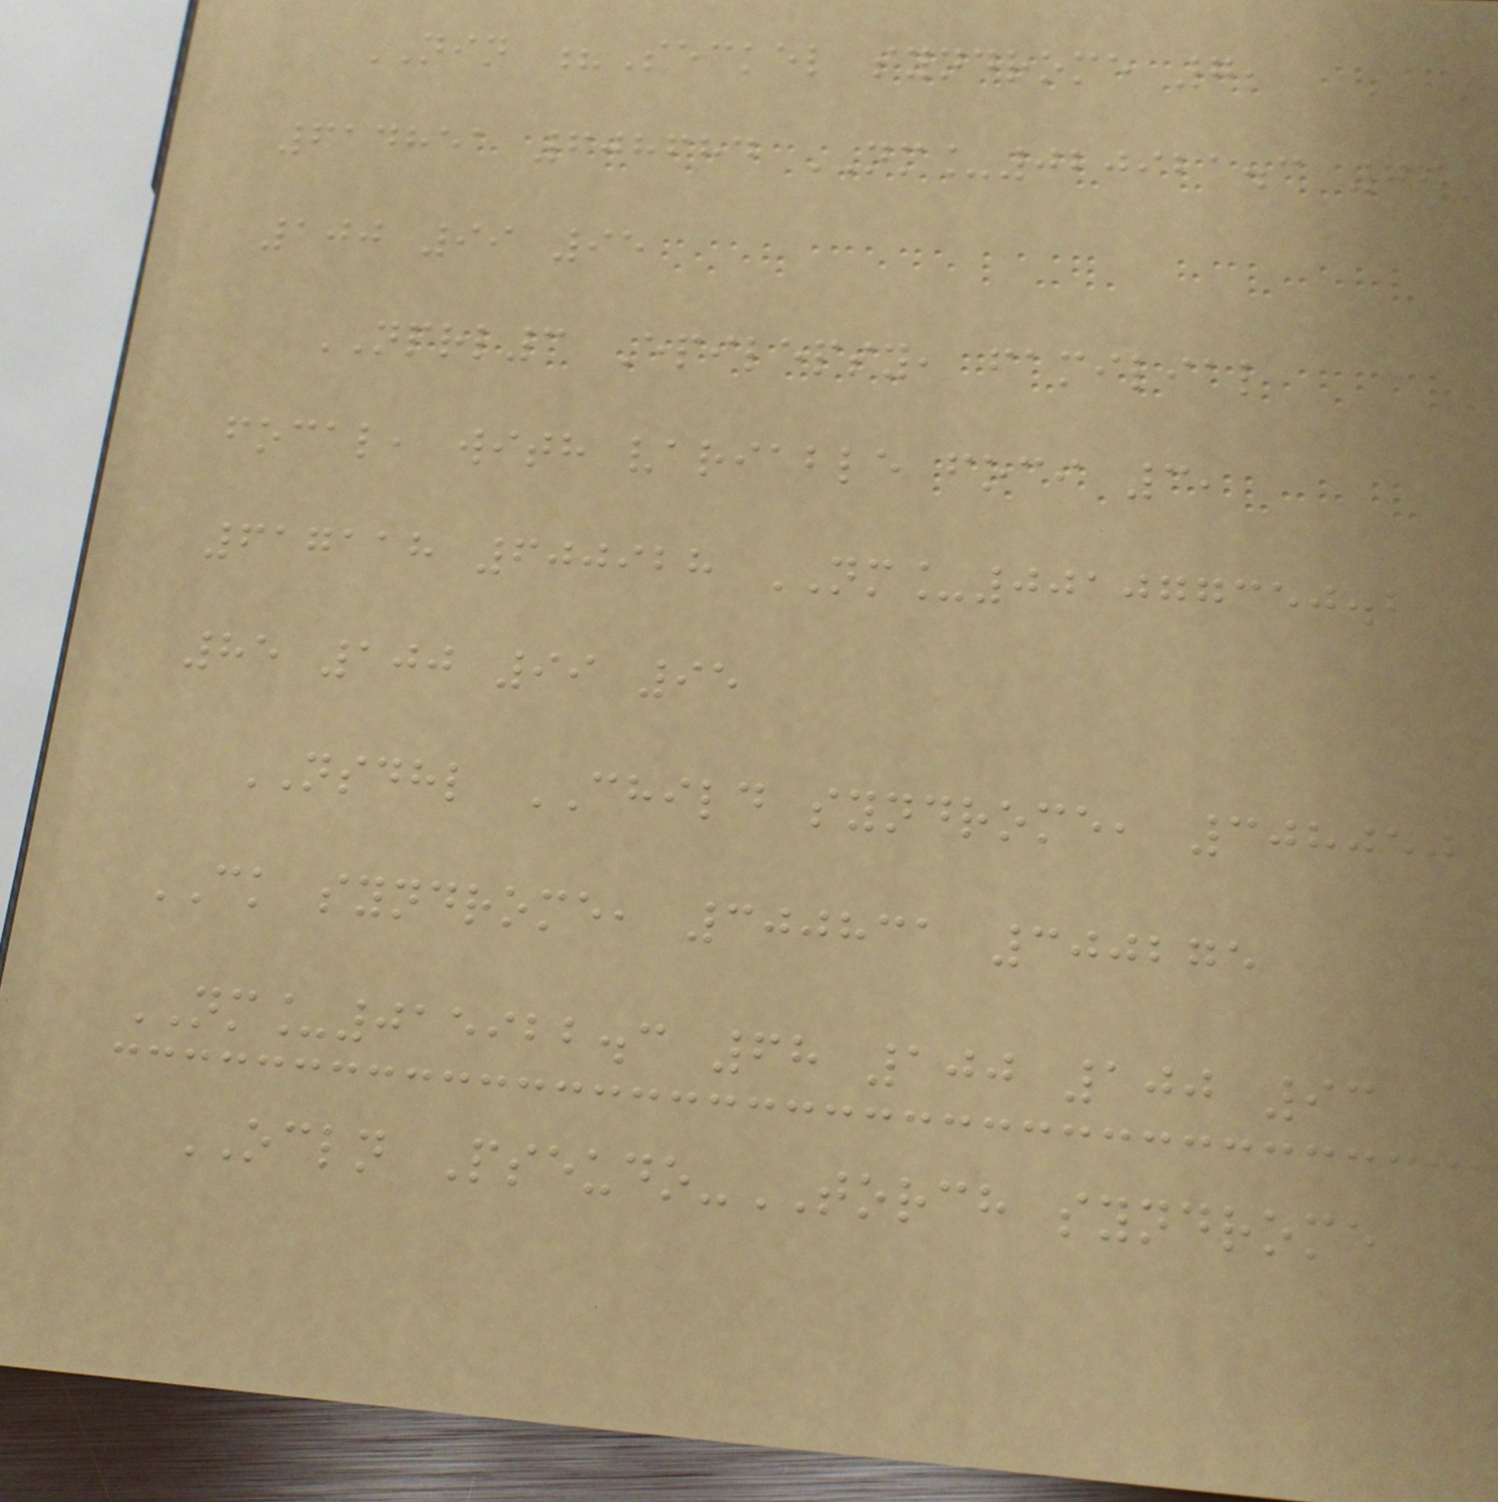NIN ?Seckel syndrome 7,
614851 608684 NM_020921.3 79
100 99 95
NPRL3 Epilepsy, familial
focal, with variable foci 3,
617118 600928 NM_001077350.2
85 100 99 95
NSDHL CHILD syndrome, 308050
CK syndrome, 300831 300275
NM_015922.3 68 100 100 93
OCLN Pseudo-TORCH syndrome
